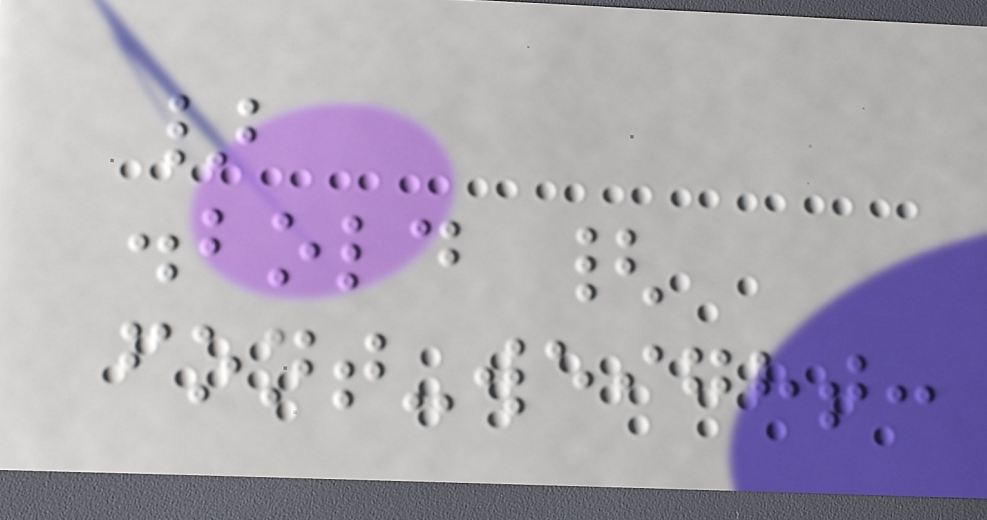}
.bold {
font-weight:
